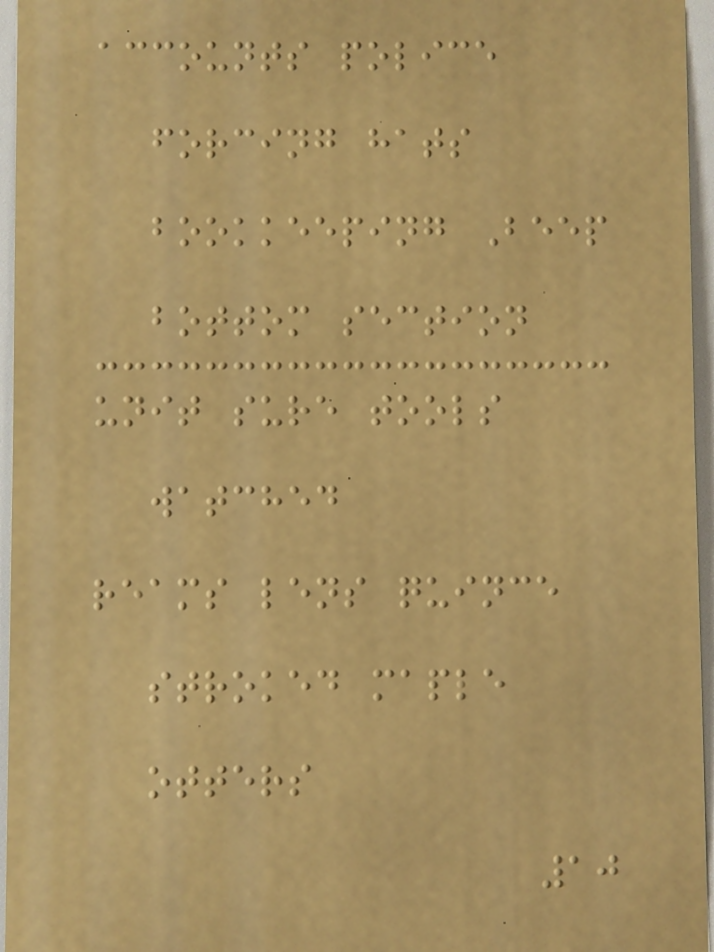accounts police
forcing hats
bookkeeping Beep
bottom section
unit sure tools
watched
reams lens quince
stroked maple
otters
10
